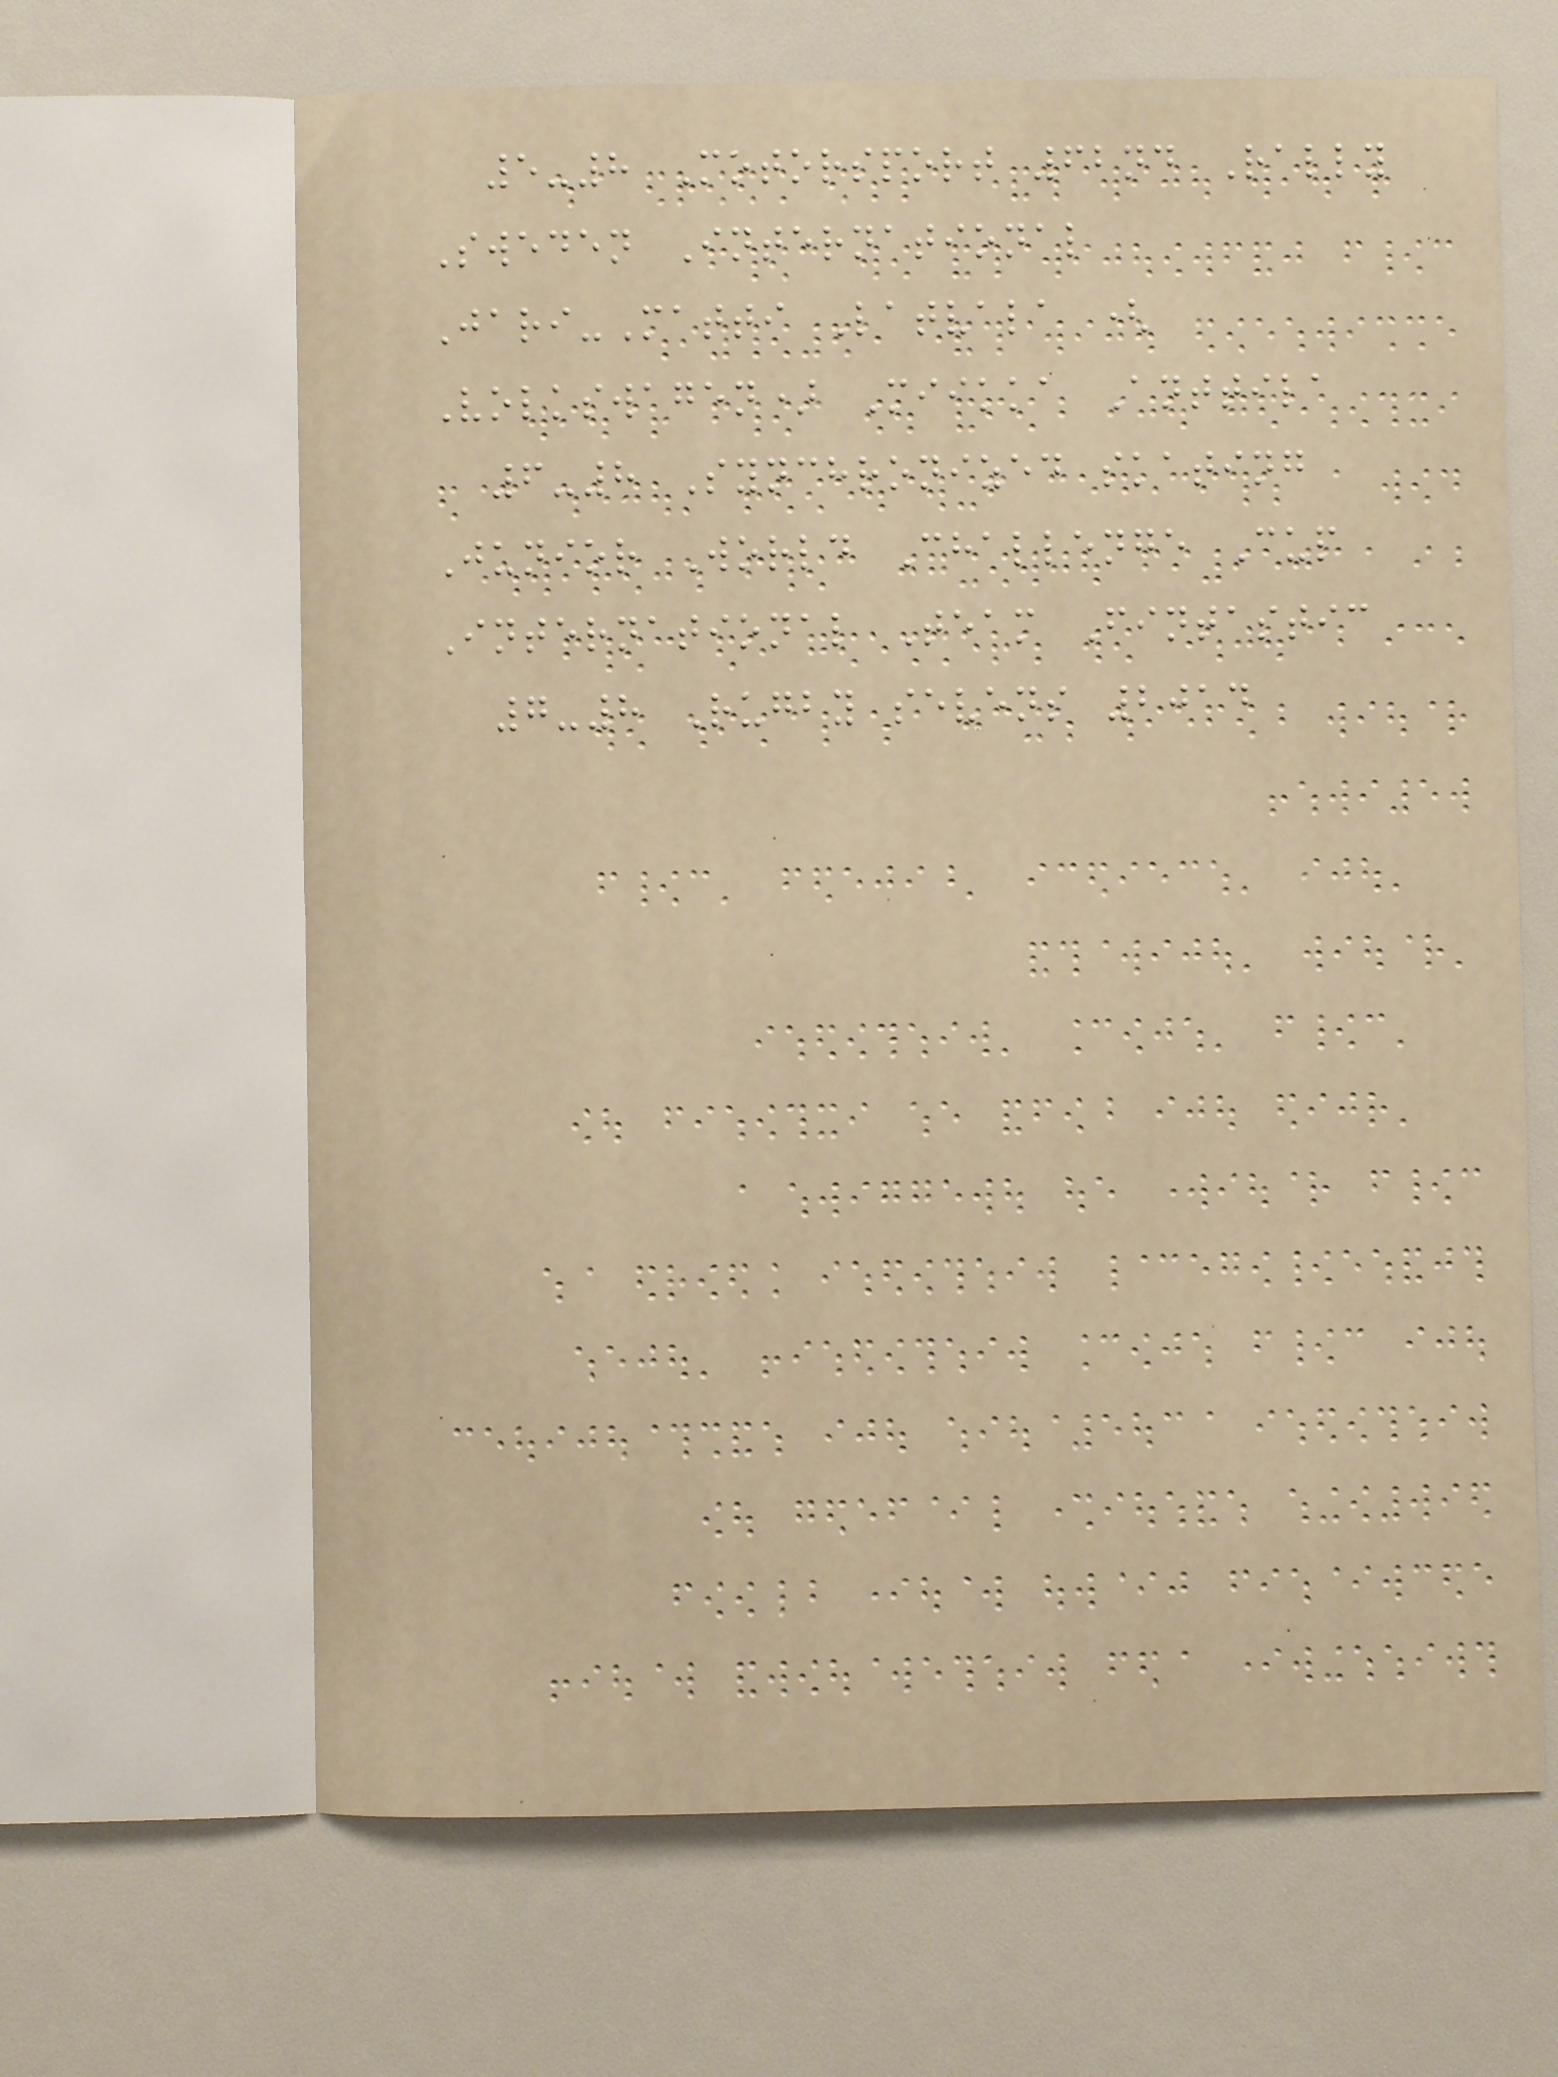5-8 Motorsport 62nd Rally
Sweden International
Jari-Matti Latvala (
Volkswagen) Miikka Anttila
6-8 Synchronized skating
Junior World Challenge Cup
International Team Fintastic
7-8 Rugby sevens 2014
